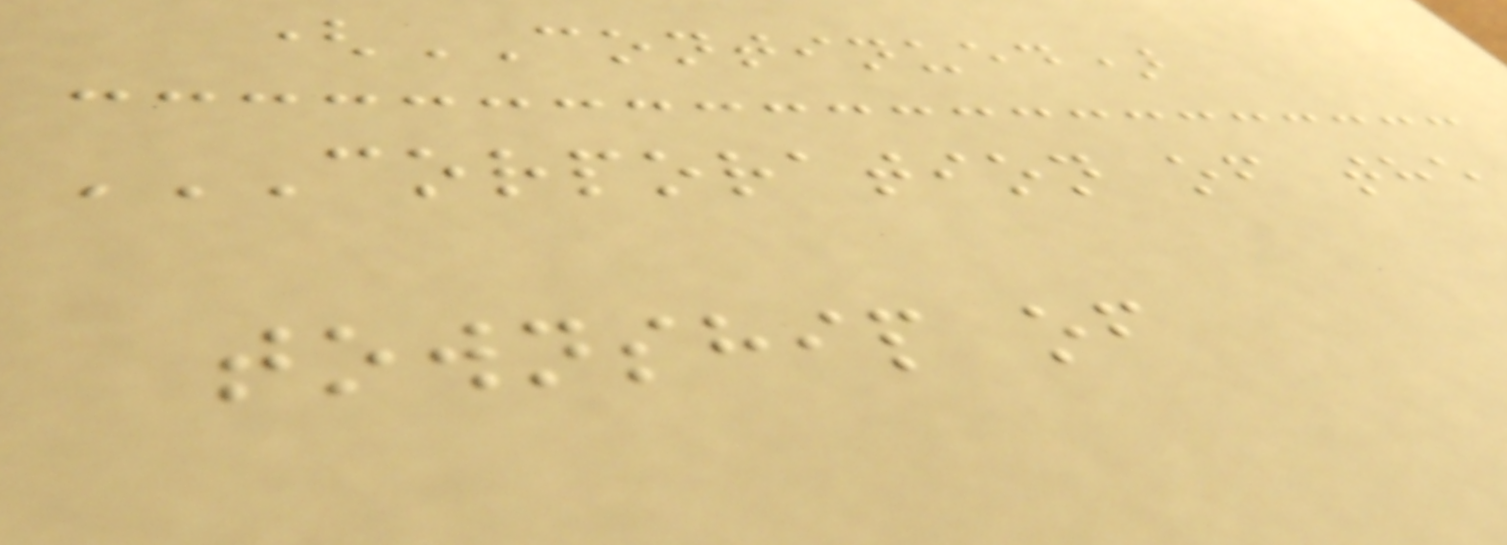(CONTINUED)
CORPORATION OF THE
TOWNSHIP OF
